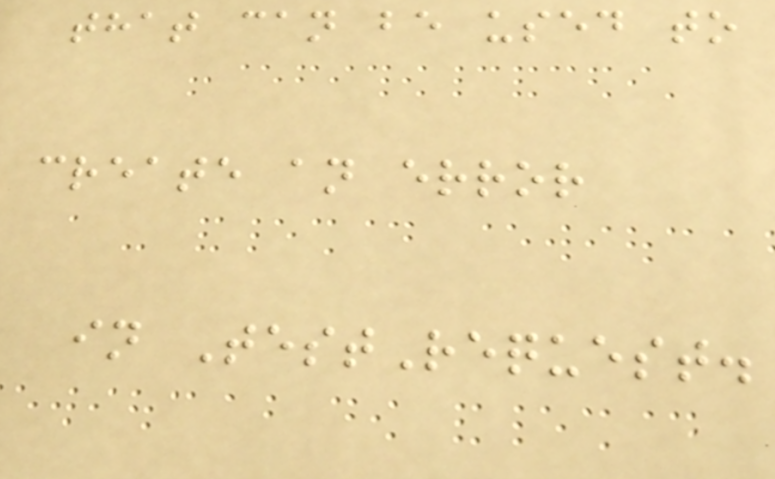that can be used to
create an error
in TestRequest.
